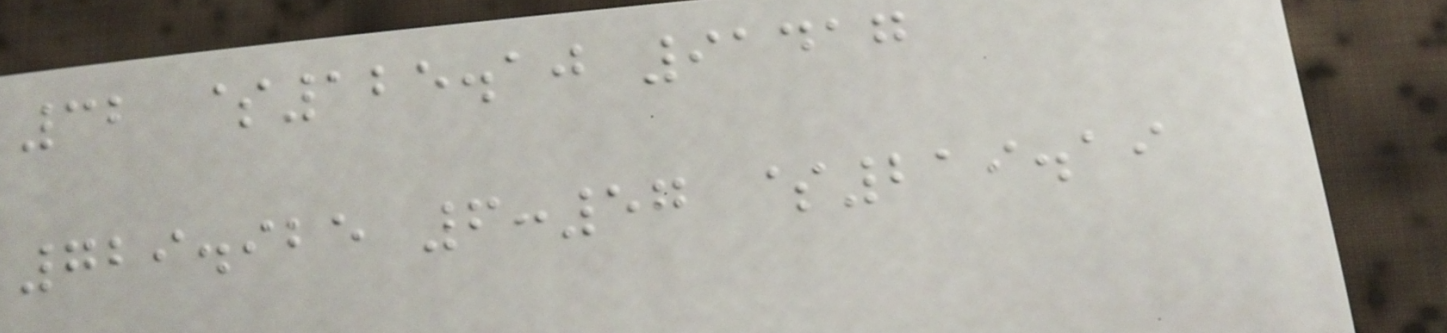32 $125.10 91417
729.925 6:57 $219.19
